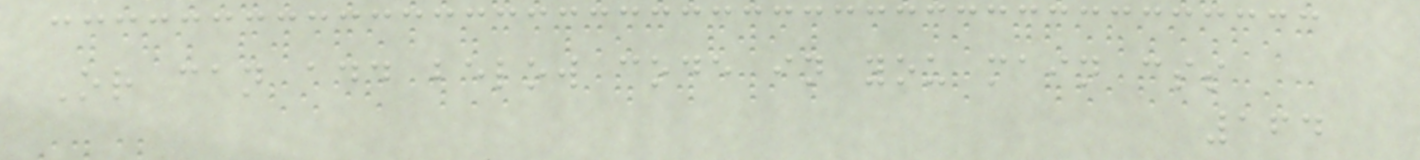Or can add below code in you main css
164
